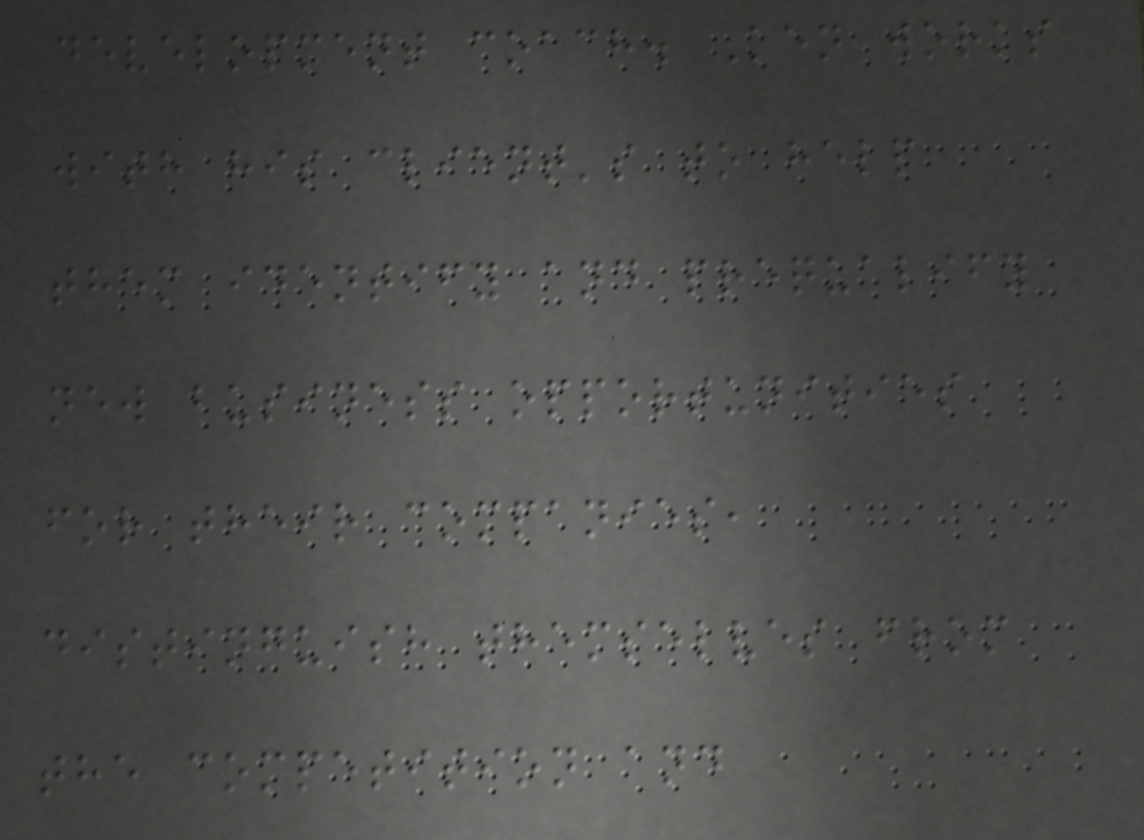development coach. Ken works
with his client's to help
them identify and prequalify
new business opportunities
for their companies,
distinguish themselves from
the competition and
